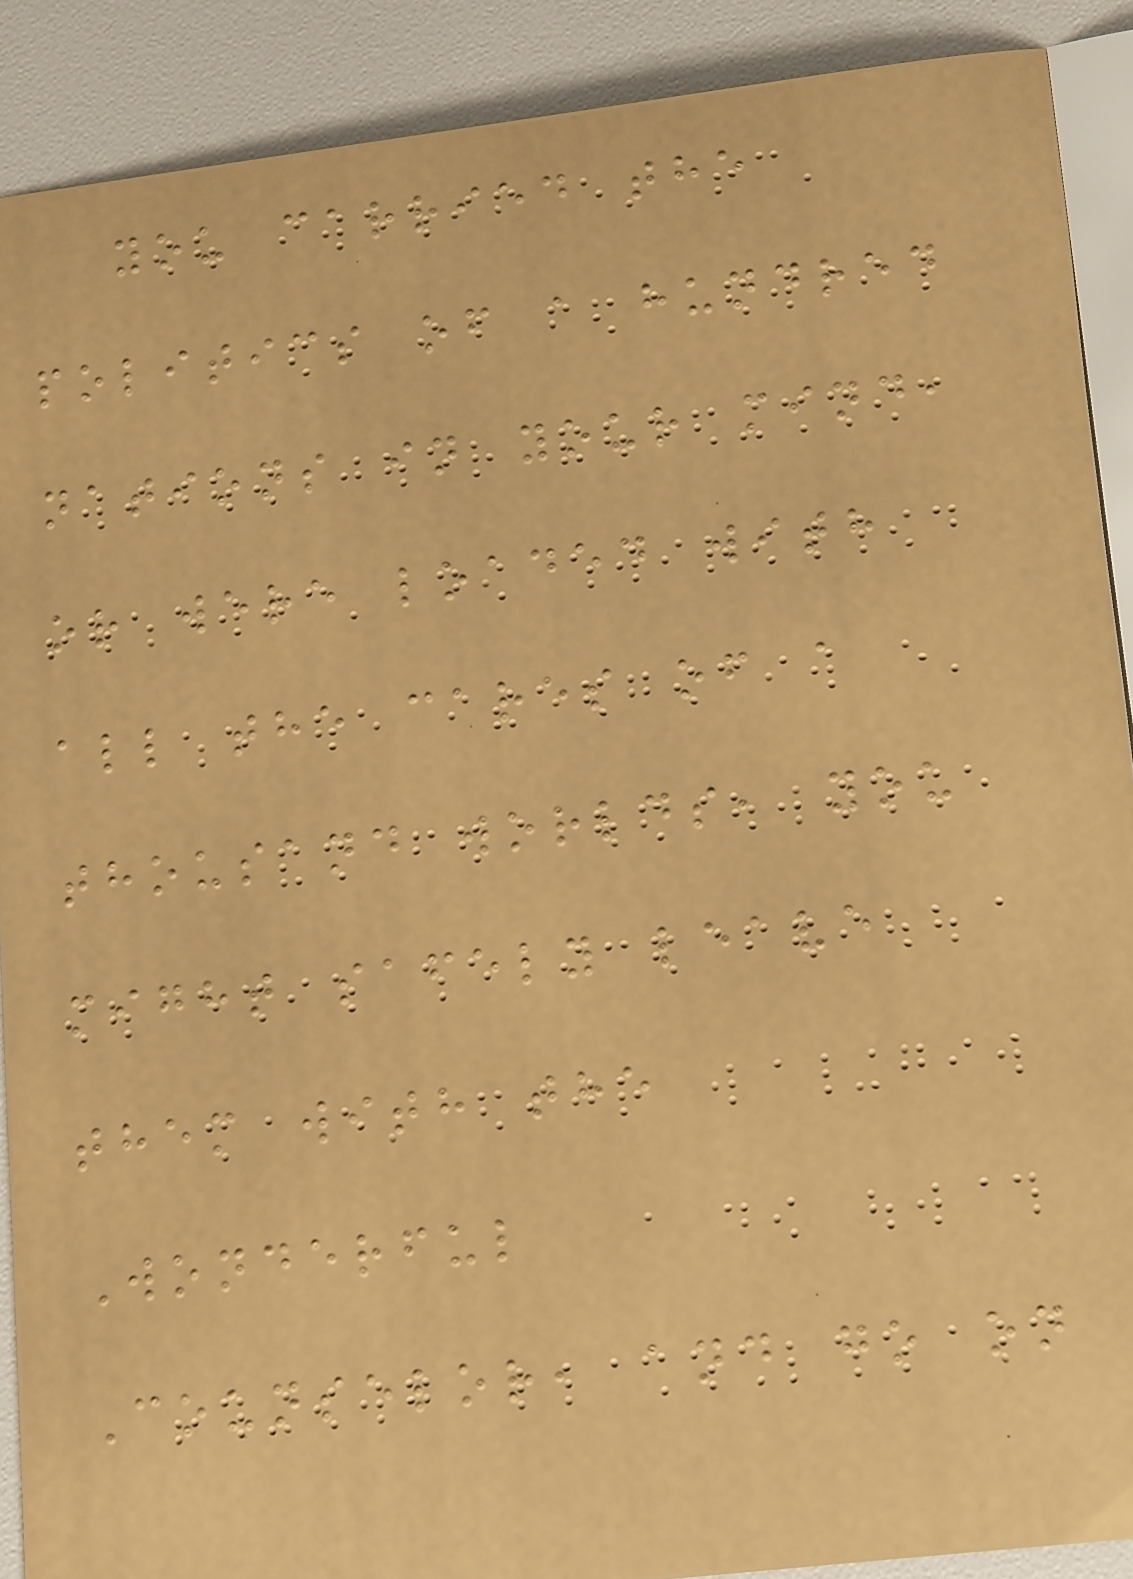you carried the
politics of a hundred
nations in your mind,
or were loaded with
all the cares of a
thousand worlds, you
might safely leave
them with the
Wonderful
Counselor, and go on
